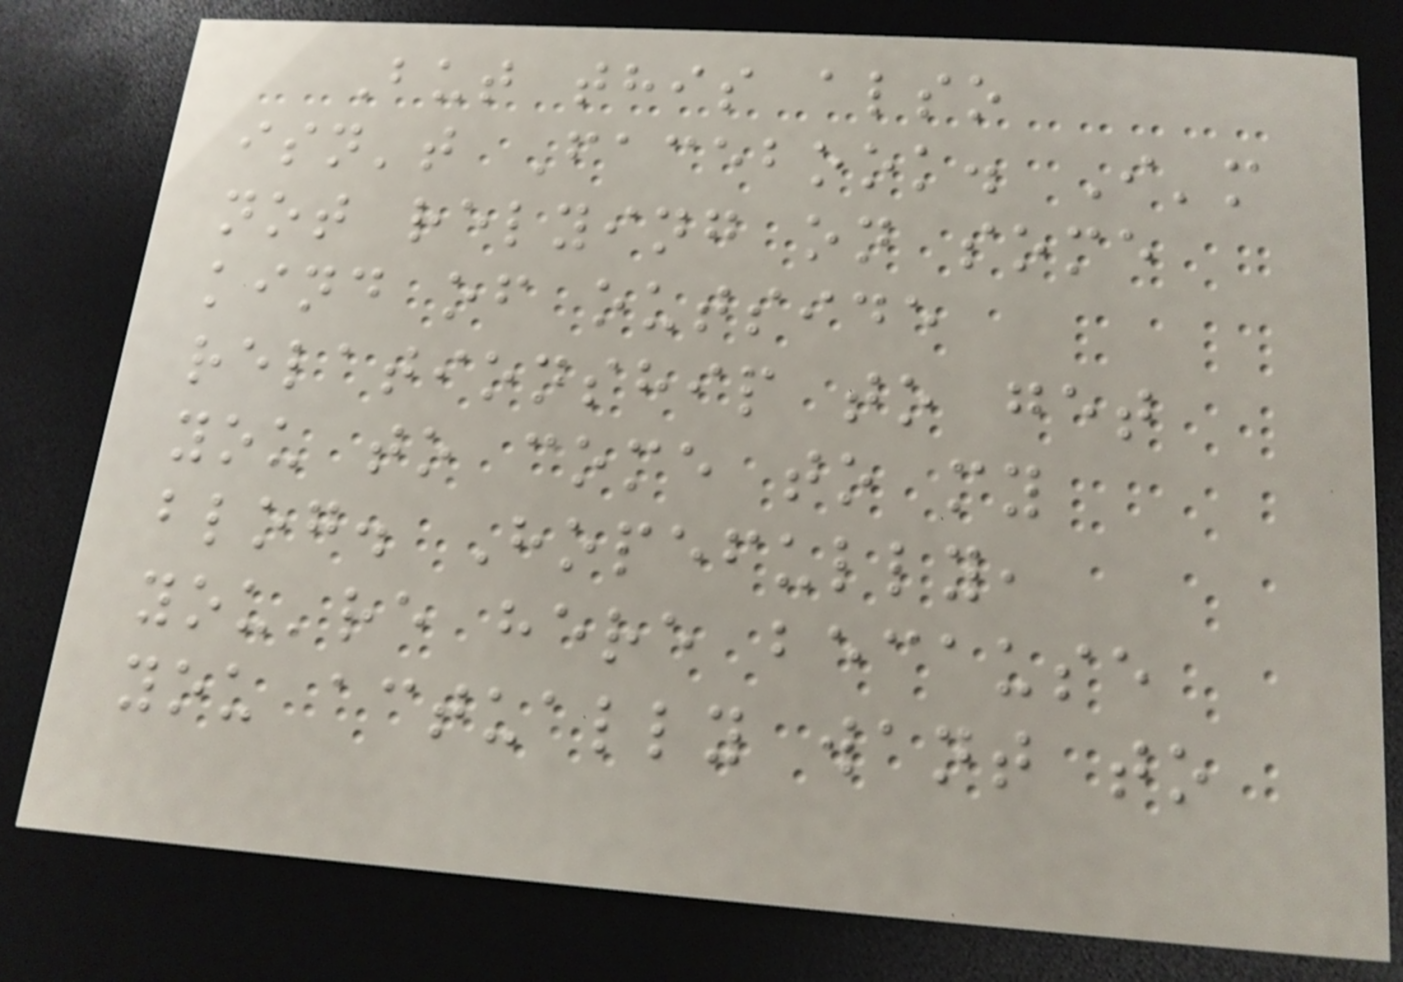But this also
isn't Facebook. I'm
not relying on some
kind of outside
relationship to get
you to come to my
blog. Hopefully,
you're here because
you actually want to
